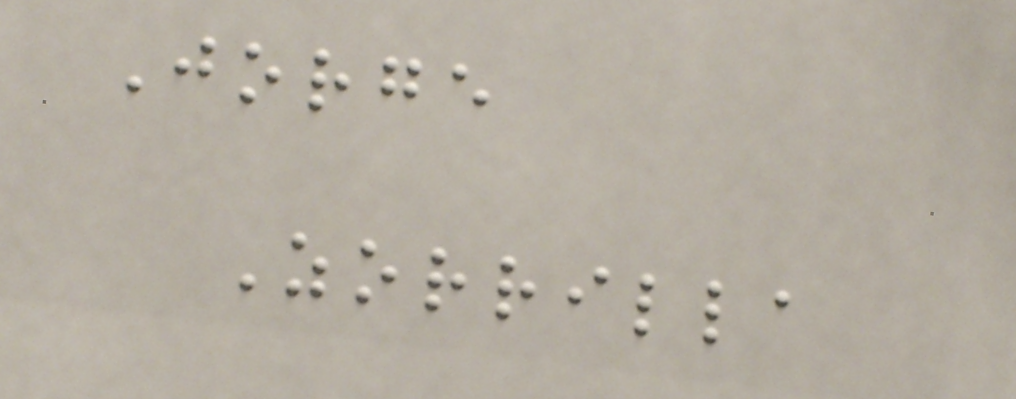Jorge
Zorrilla
